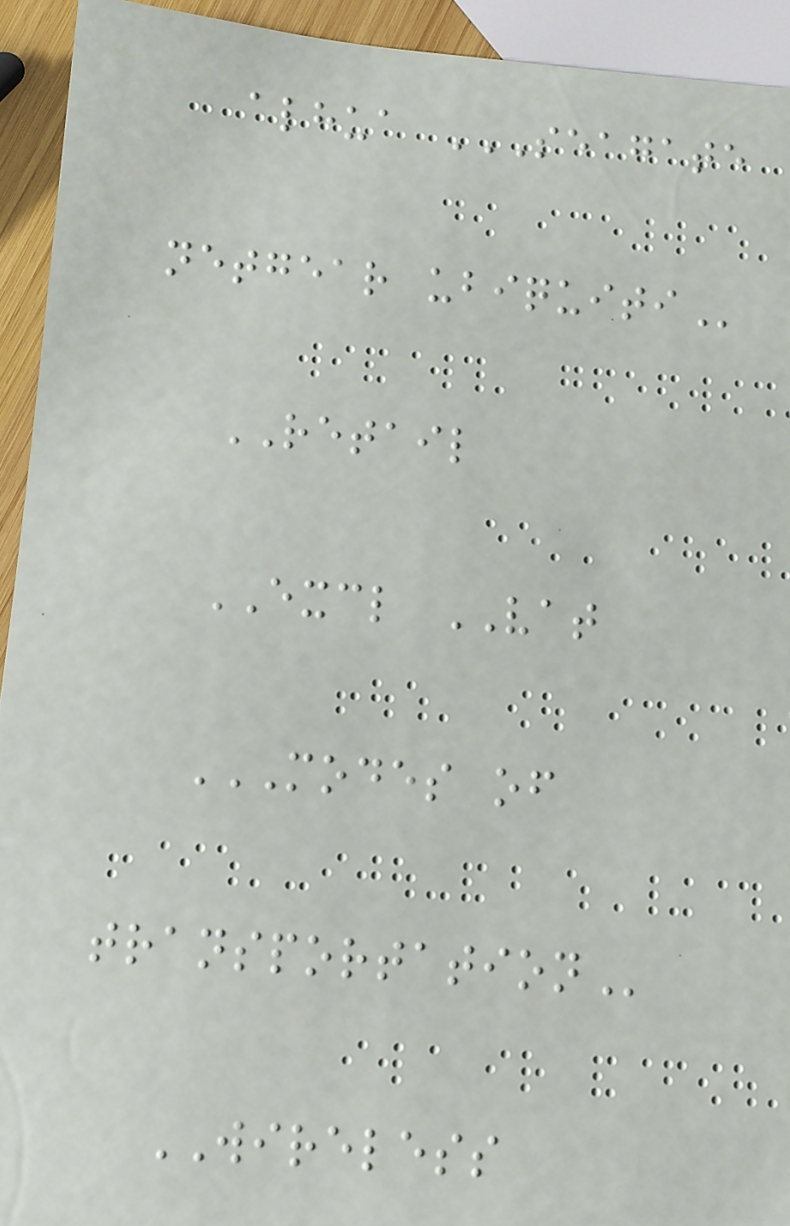alhua SEAGATE
NETGEAR UBIQUITI
RETAIL
EXCL VAT
MODES OF
TRANSPORTATION
WIRELESS
